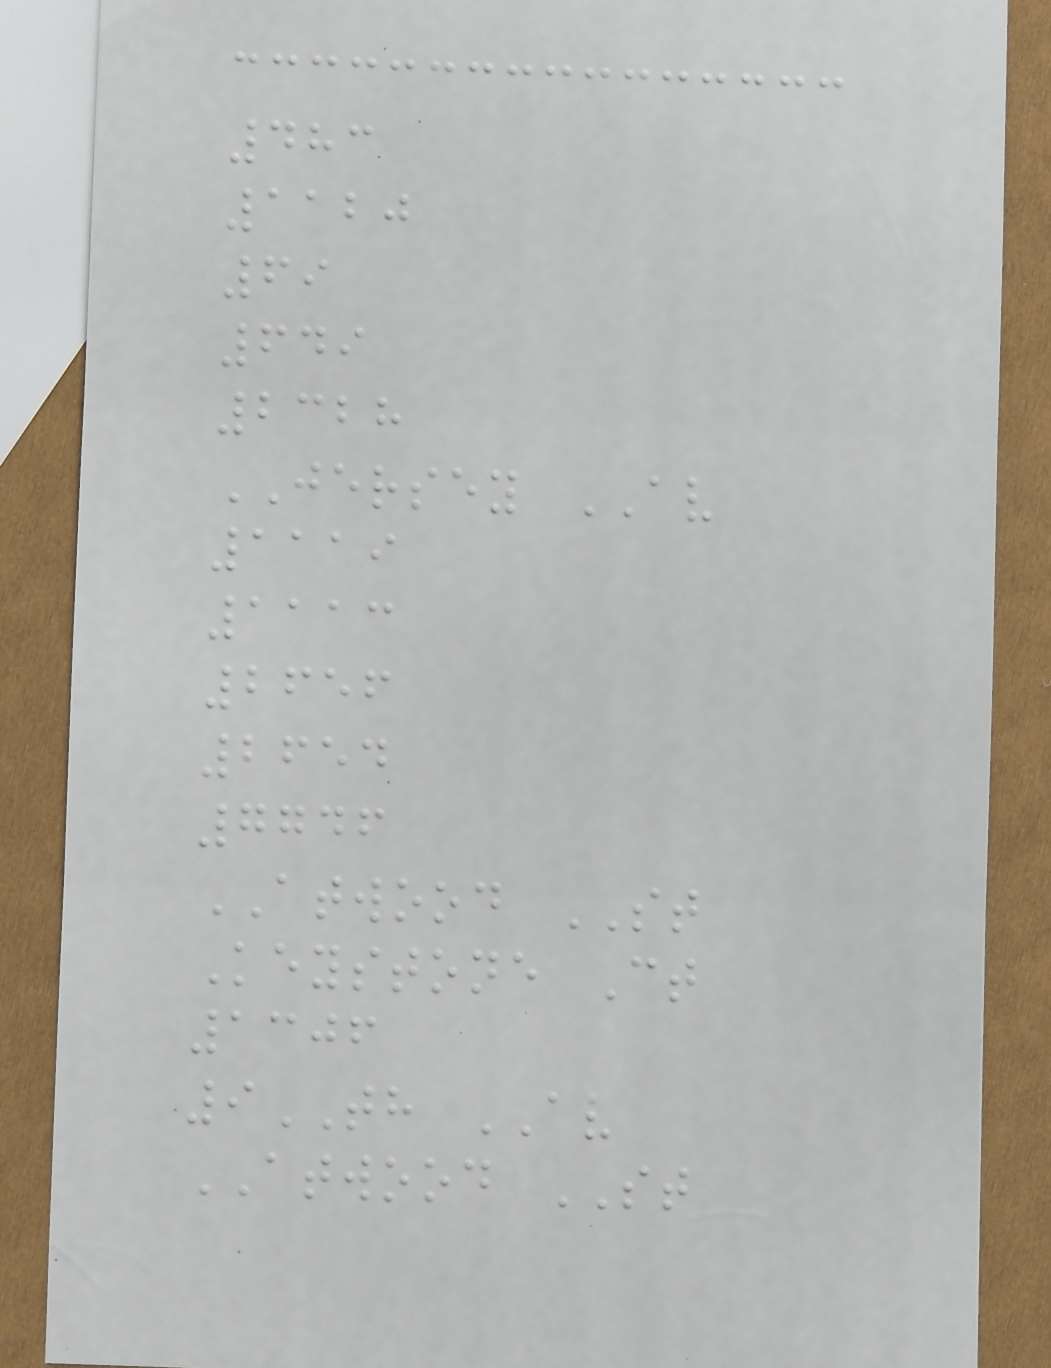483
1120
69
649
2328
JERSEY AV
1119
1113
2656
2654
7746
ATWOOD ST
Keystone Ct
1306
9TH AV
ATWOOD ST
